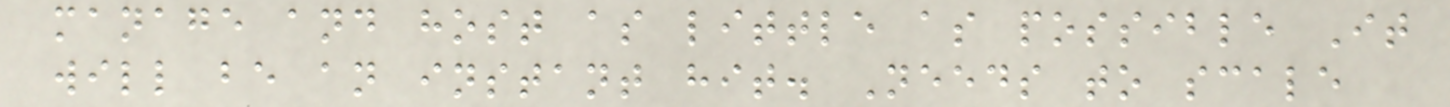manage and host as little as possible It
will be an instant hit. Needs to scale
